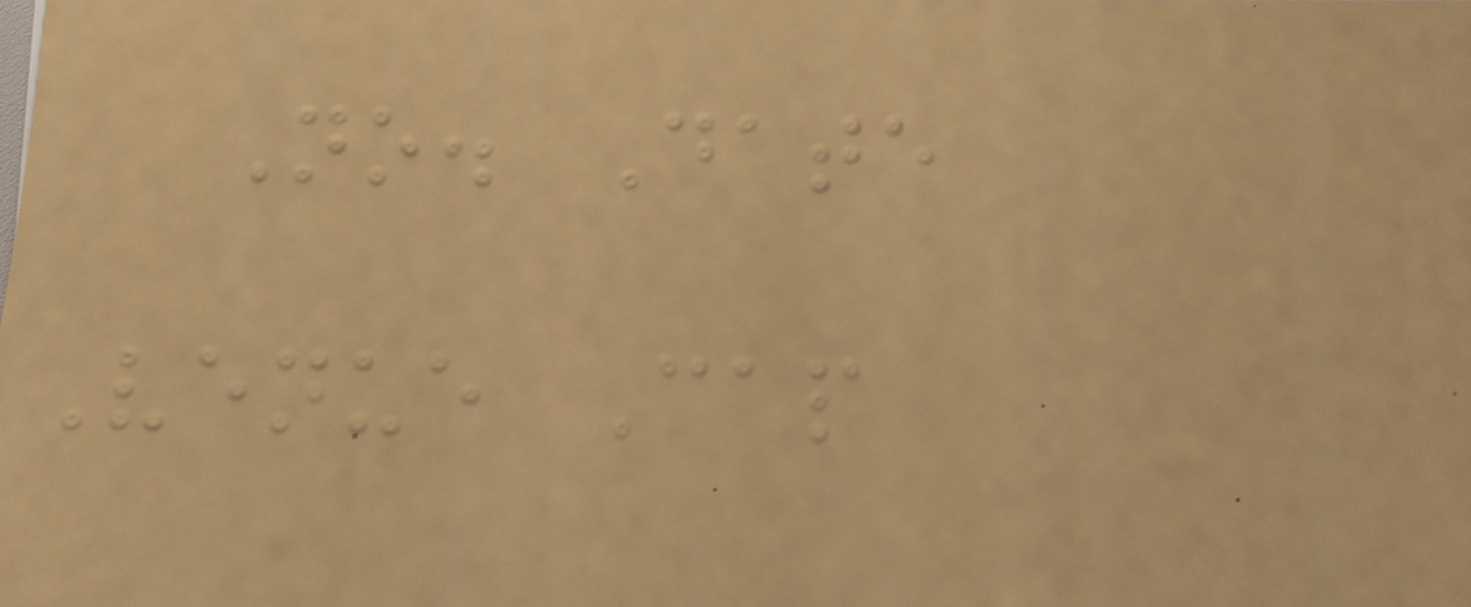No. Date
Venue Cap
